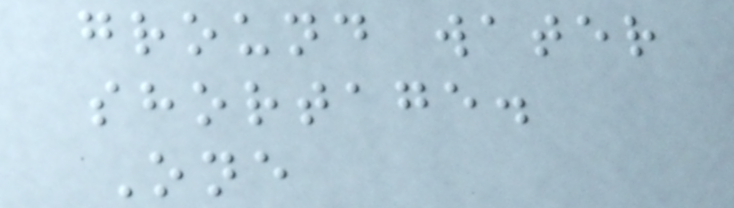ground water
shortage.
One
